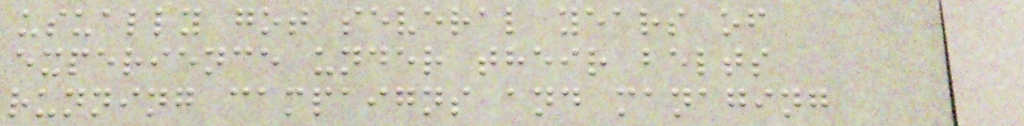usually got several years of
experience under their belts
running campaigns and managing
